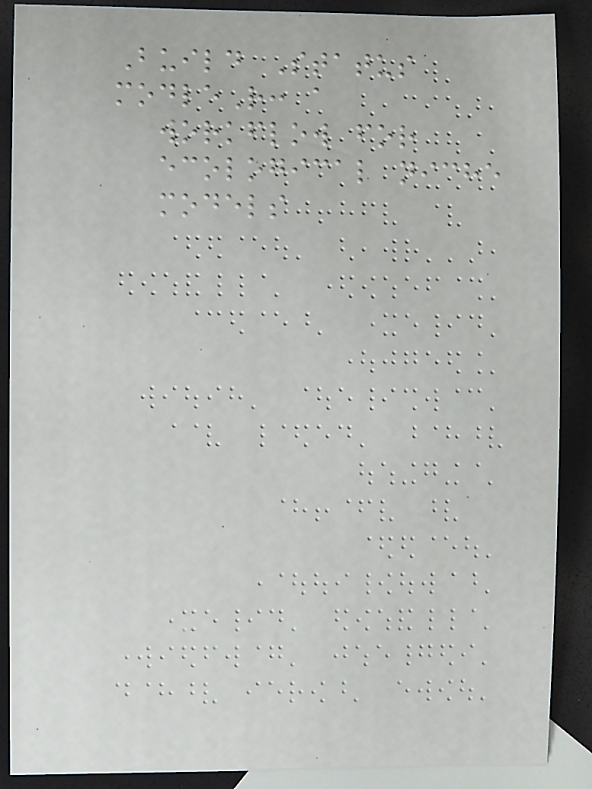Build Status
modleR: a
workflow for
ecological niche
models
